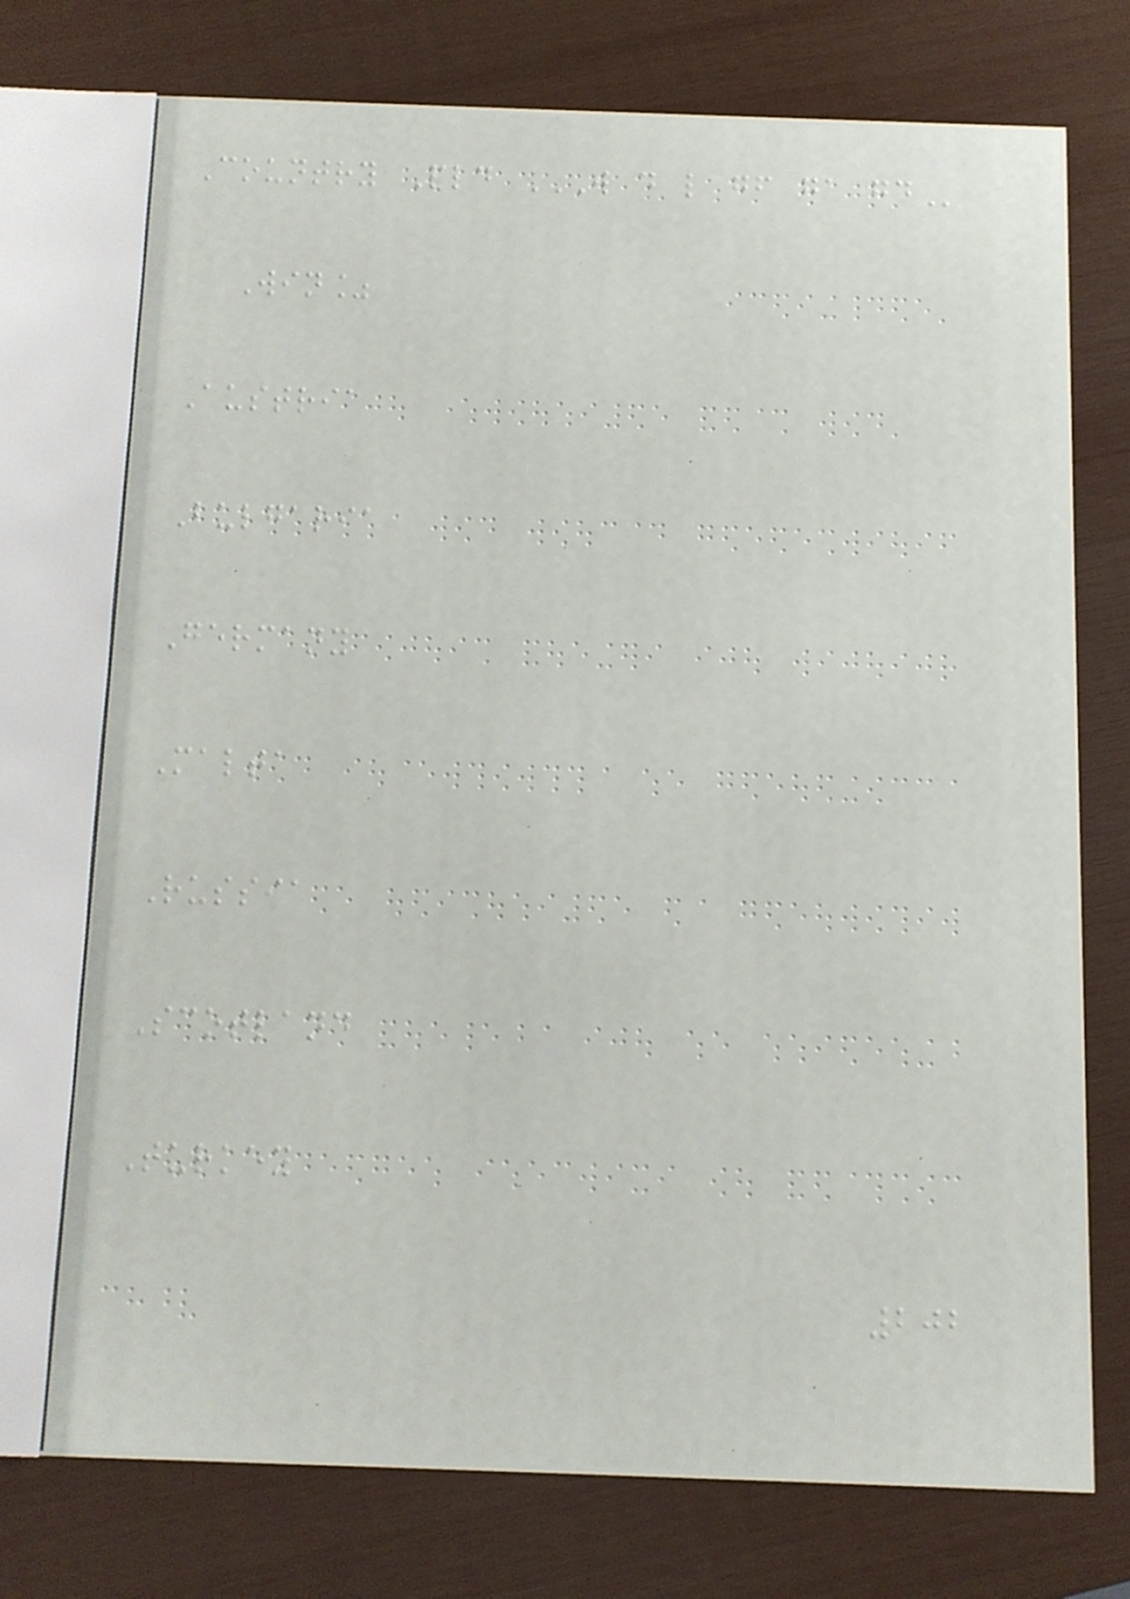Country Pld W D L GF GA GD
Win%
Austria
Bulgaria
Germany
Malta
Russia
Scotland
Turkey
202
